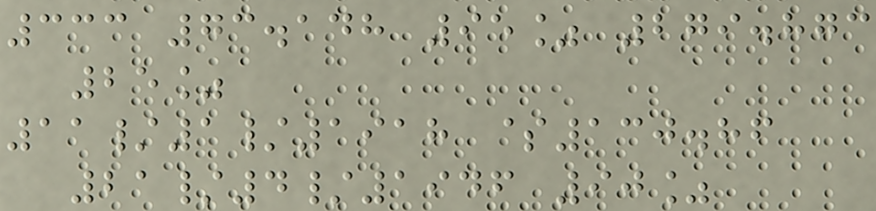333 73.148 95% 279.873
25%
11/1/1918 $130.86
21/4/1946 90%
